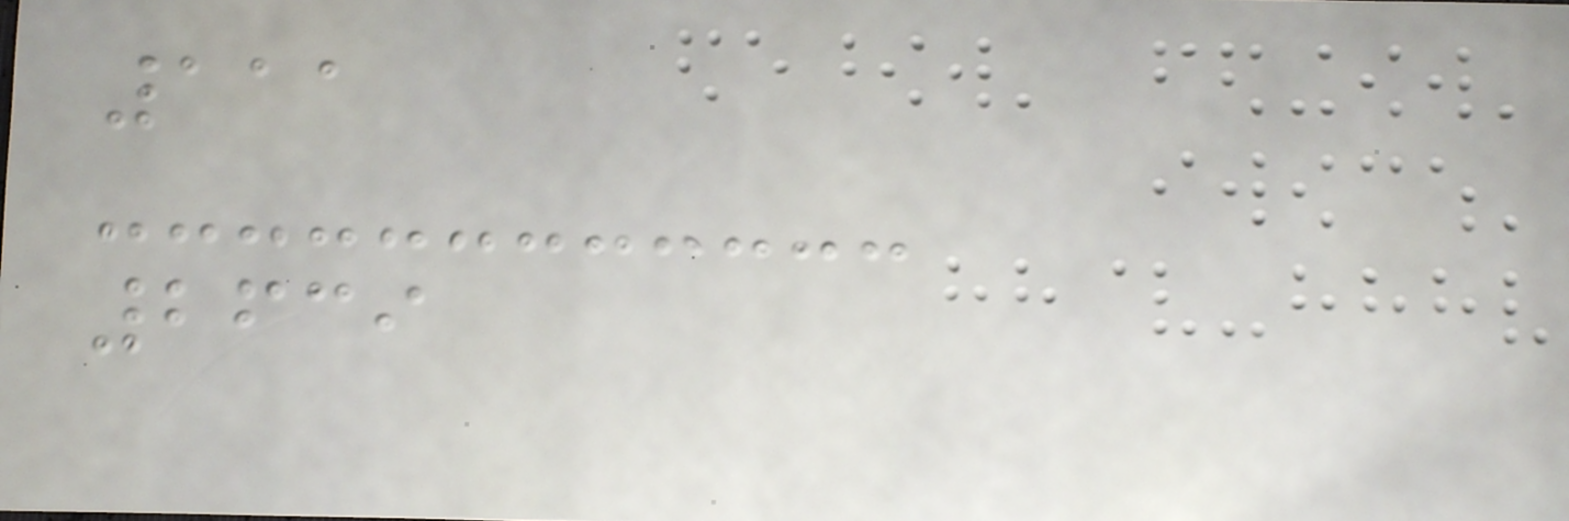111
2639
